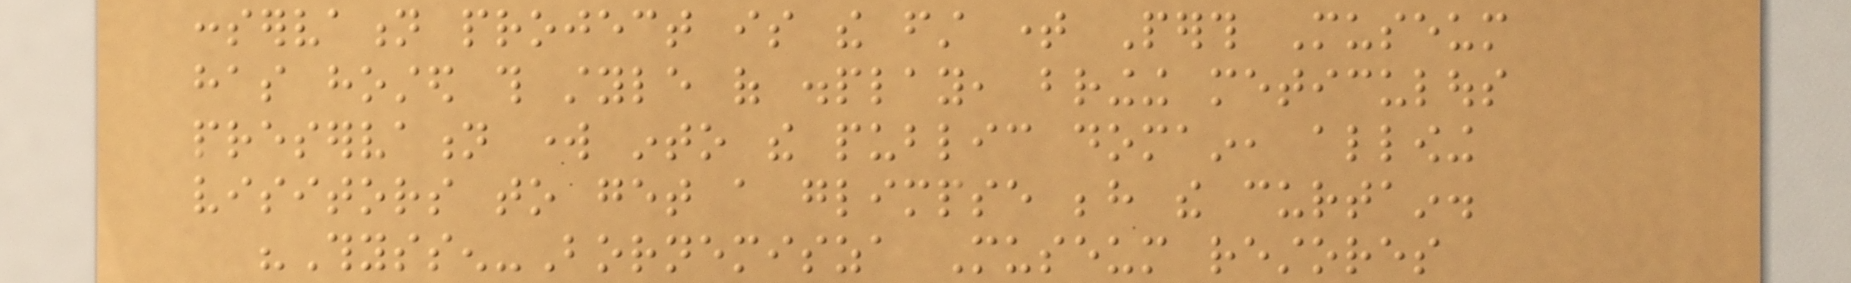conservation project is the first time Perth Museum
has hosted this style of display, bringing meticulous
preservation work into the public domain, allowing
visitors to get a glimpse behind the curtain.
"Thyssen-Bornemisza Museum restores
